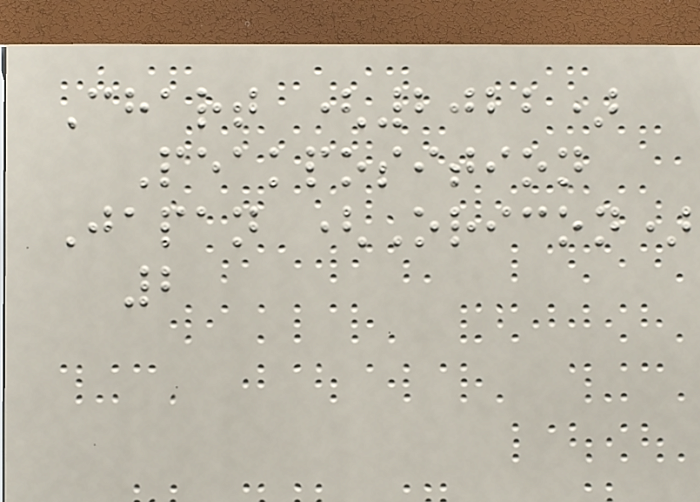Chart (2022)
Peakposition
Japan (Oricon)
2
